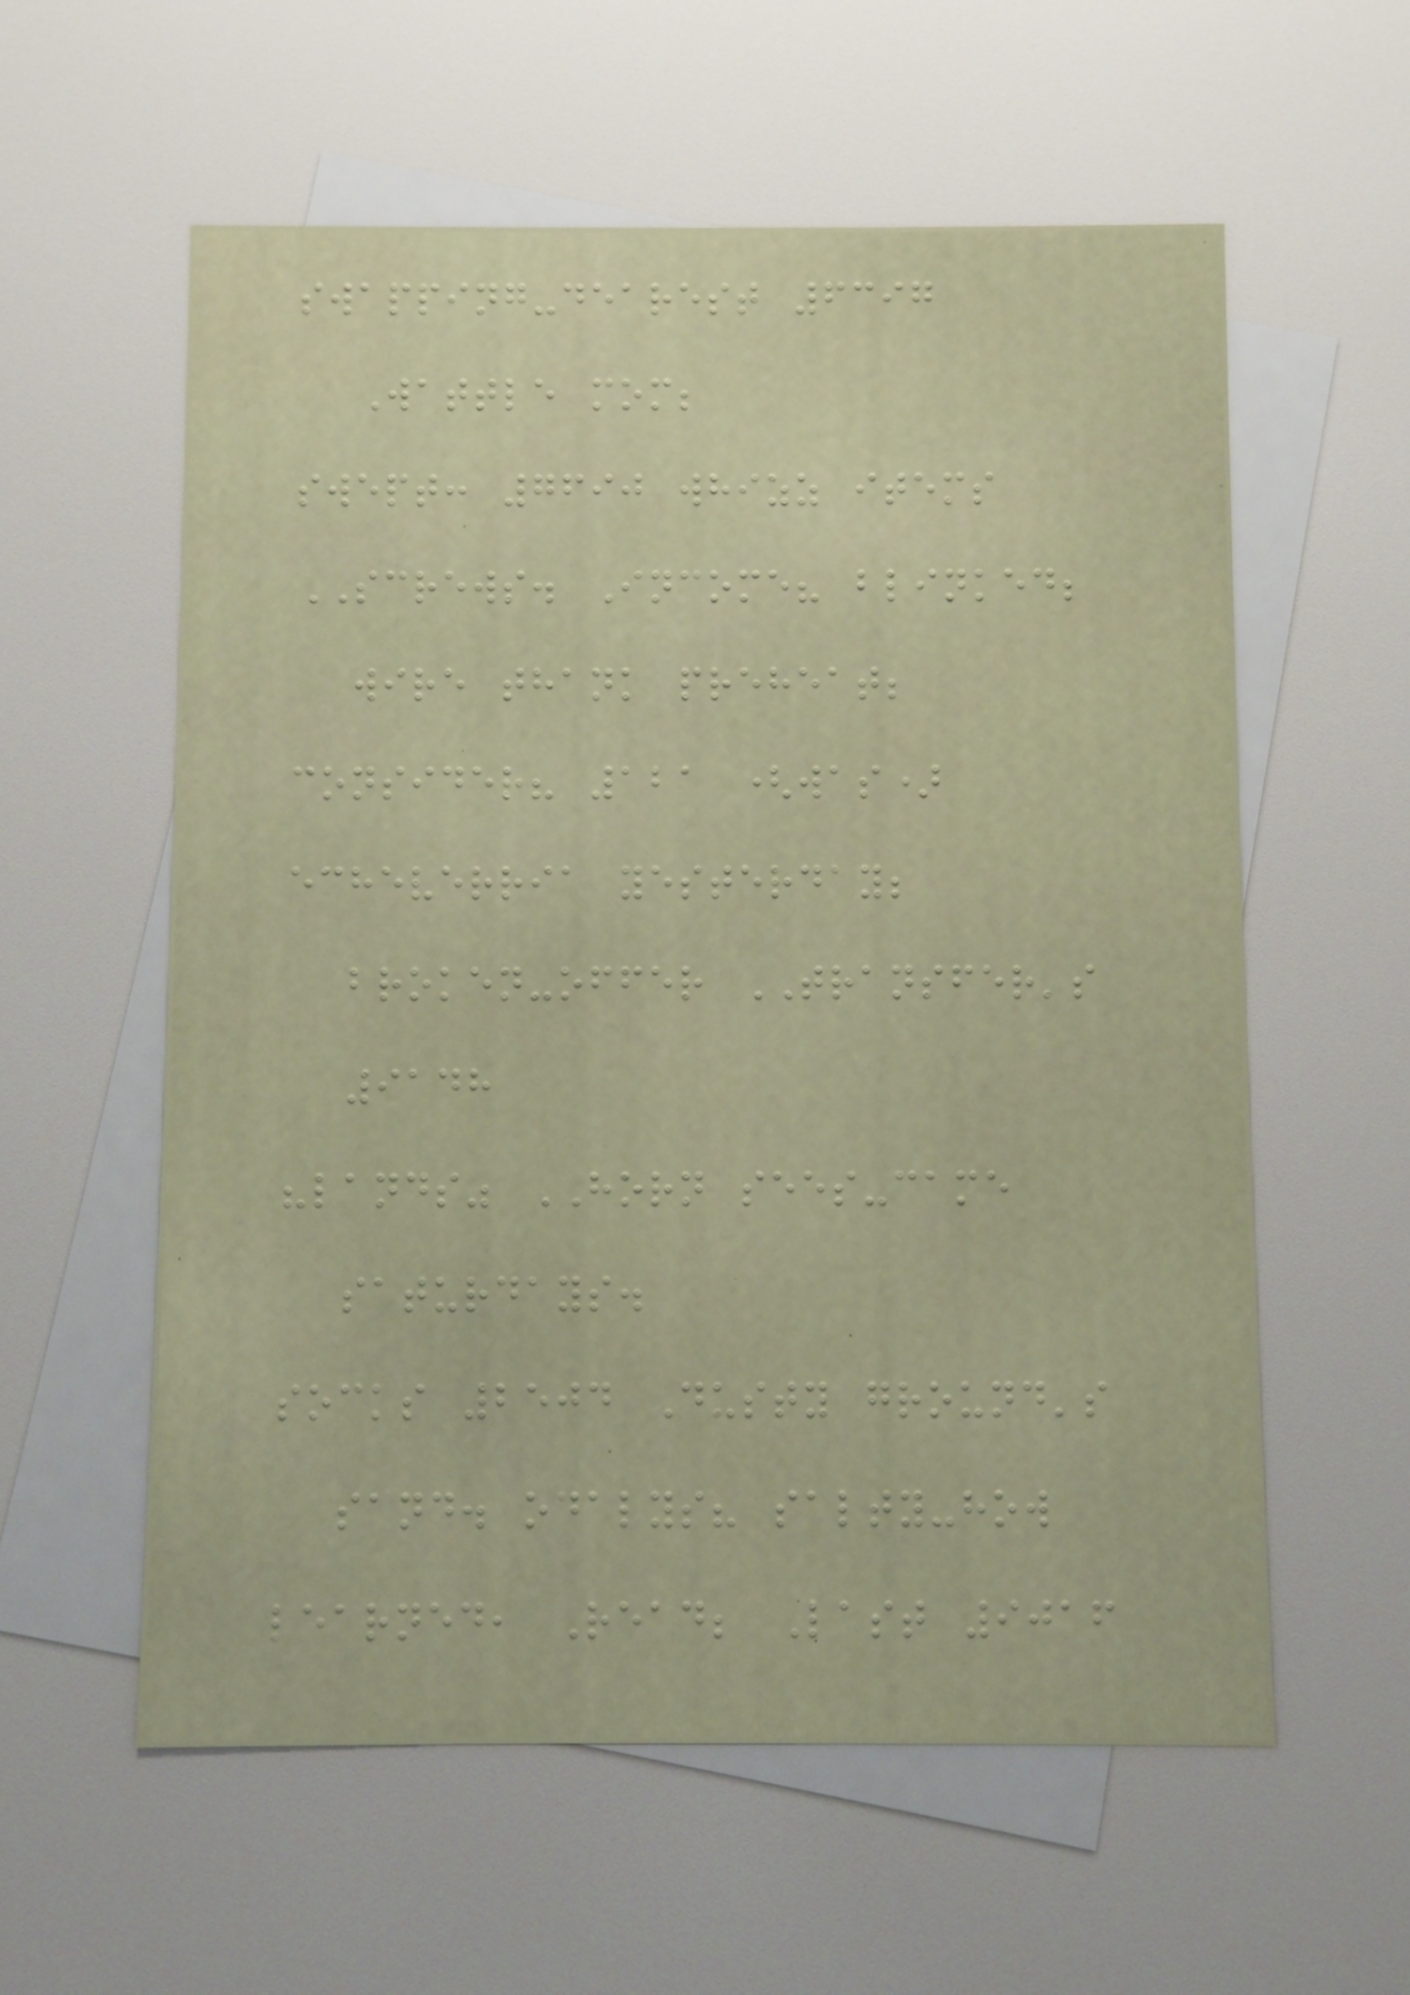swapping-dearest 6397
Wattle mom;
swept: 7690 whizz items
SCREWS. Income? blinked;
wire thank preheat;
consider? 121 (was)
echeverria yesterday;
broken-offer TRANSFER's
9148
"lands" HORN sees-came
saturdays.
socks 2504 Dusty ground's
sand. odalys? salty-how
learned, Read; Last 9016
